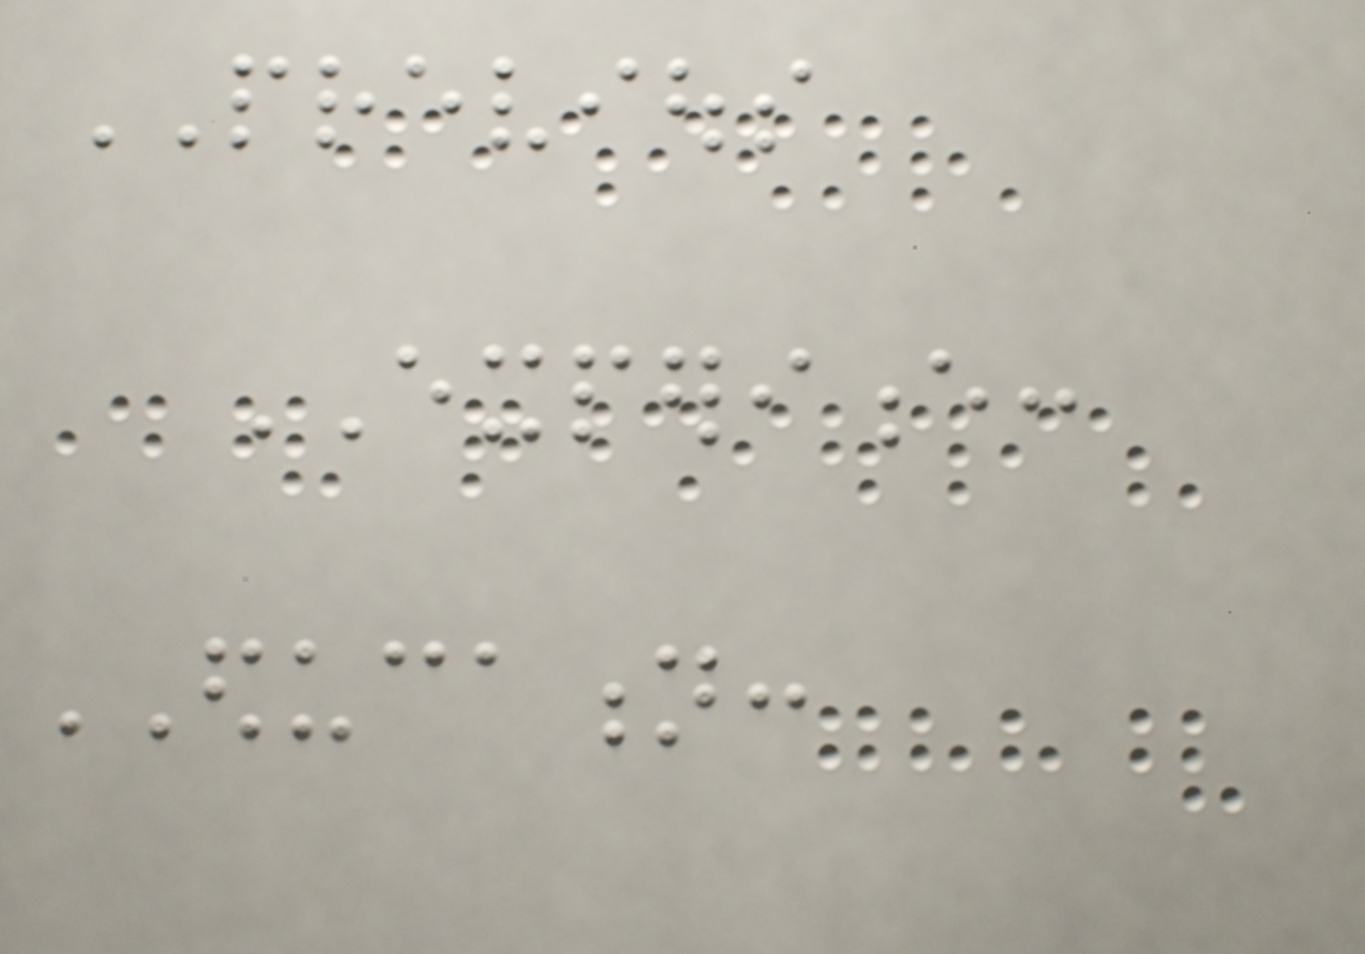PREVIOUS
EXPERIENCE:
EDUCATION:
